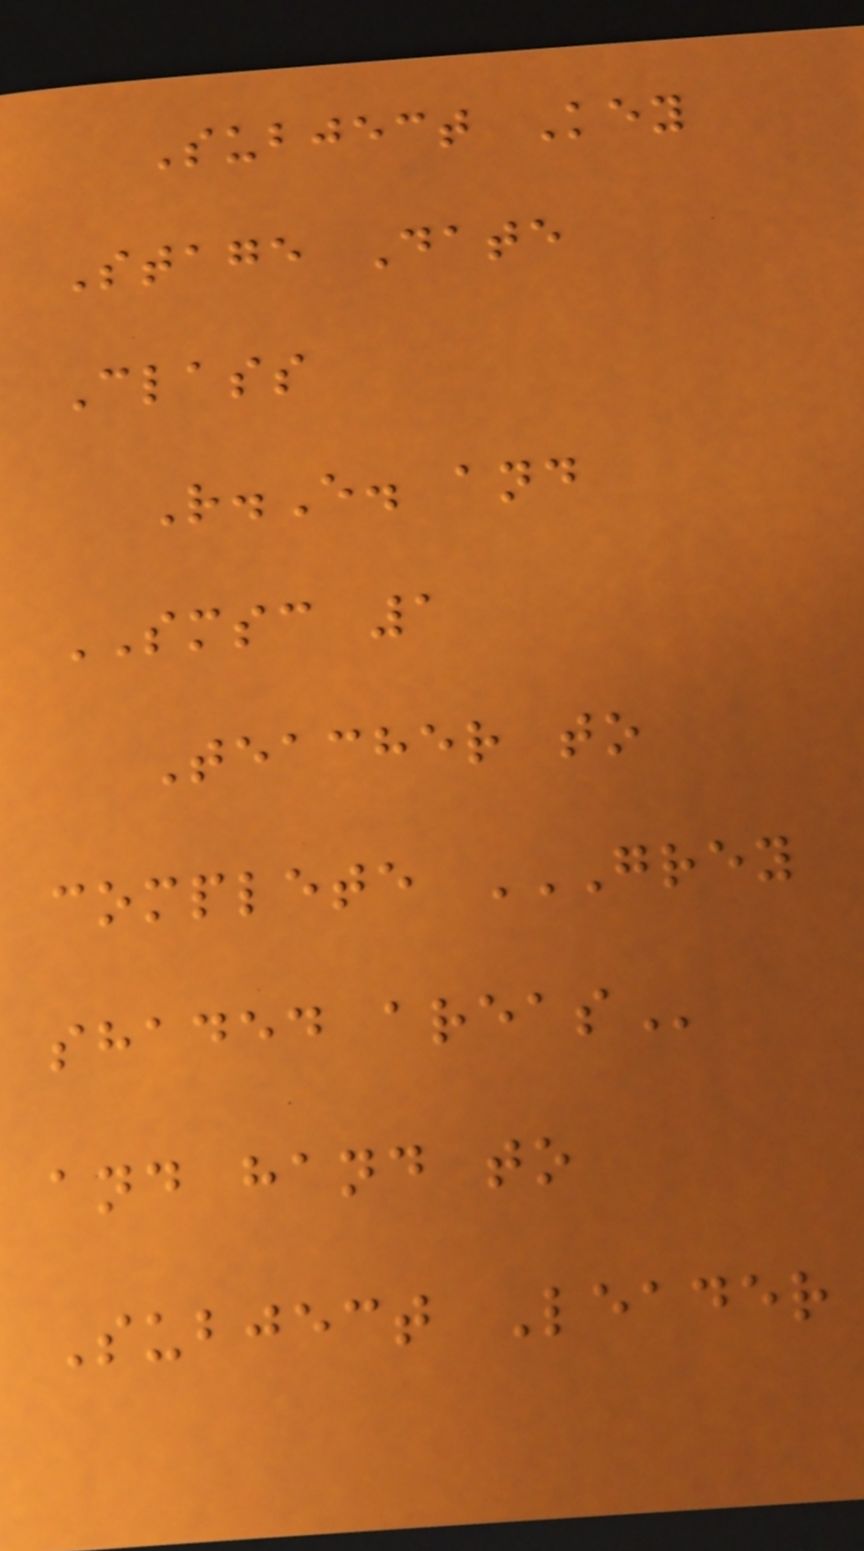Subject Key
Stage Date
Class
R.E. and
SMSC 1
Teacher to
complete GREY
SHADED AREAS
and hand to
Subject Leader
